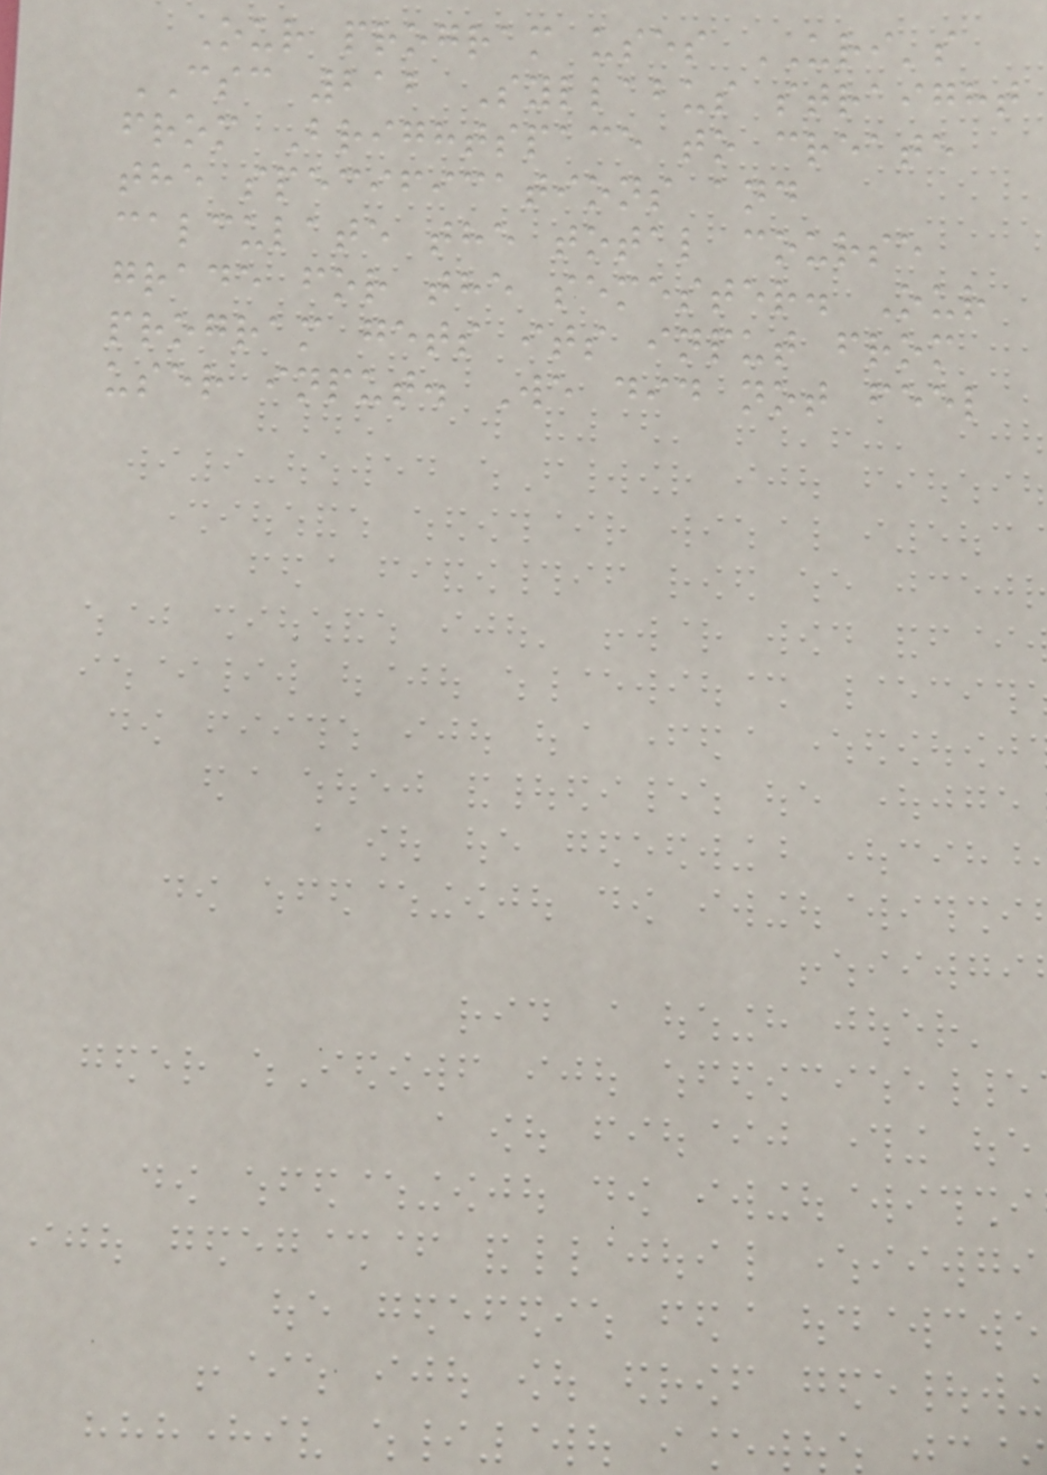Our program uses URI's
CSC 212 Syllabus straight
from Brightspace to create
the specifications and
calculate the total course
grade for the semester. Our
program gets its input from
user input. We did not feel
